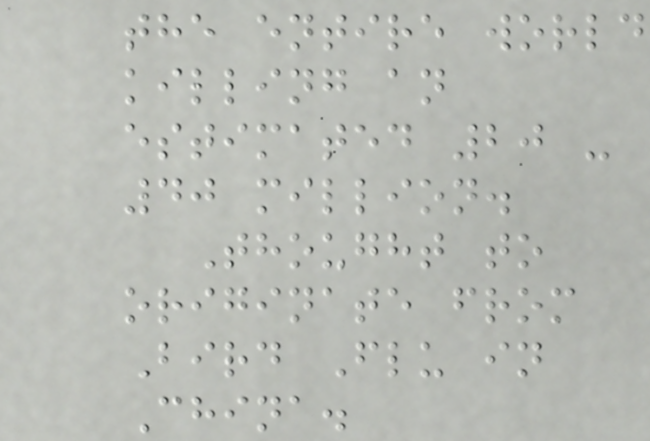the entire world
killing an
estimated 20 -
40 million.
Thought to
originate from
Bird Flu in
China.
